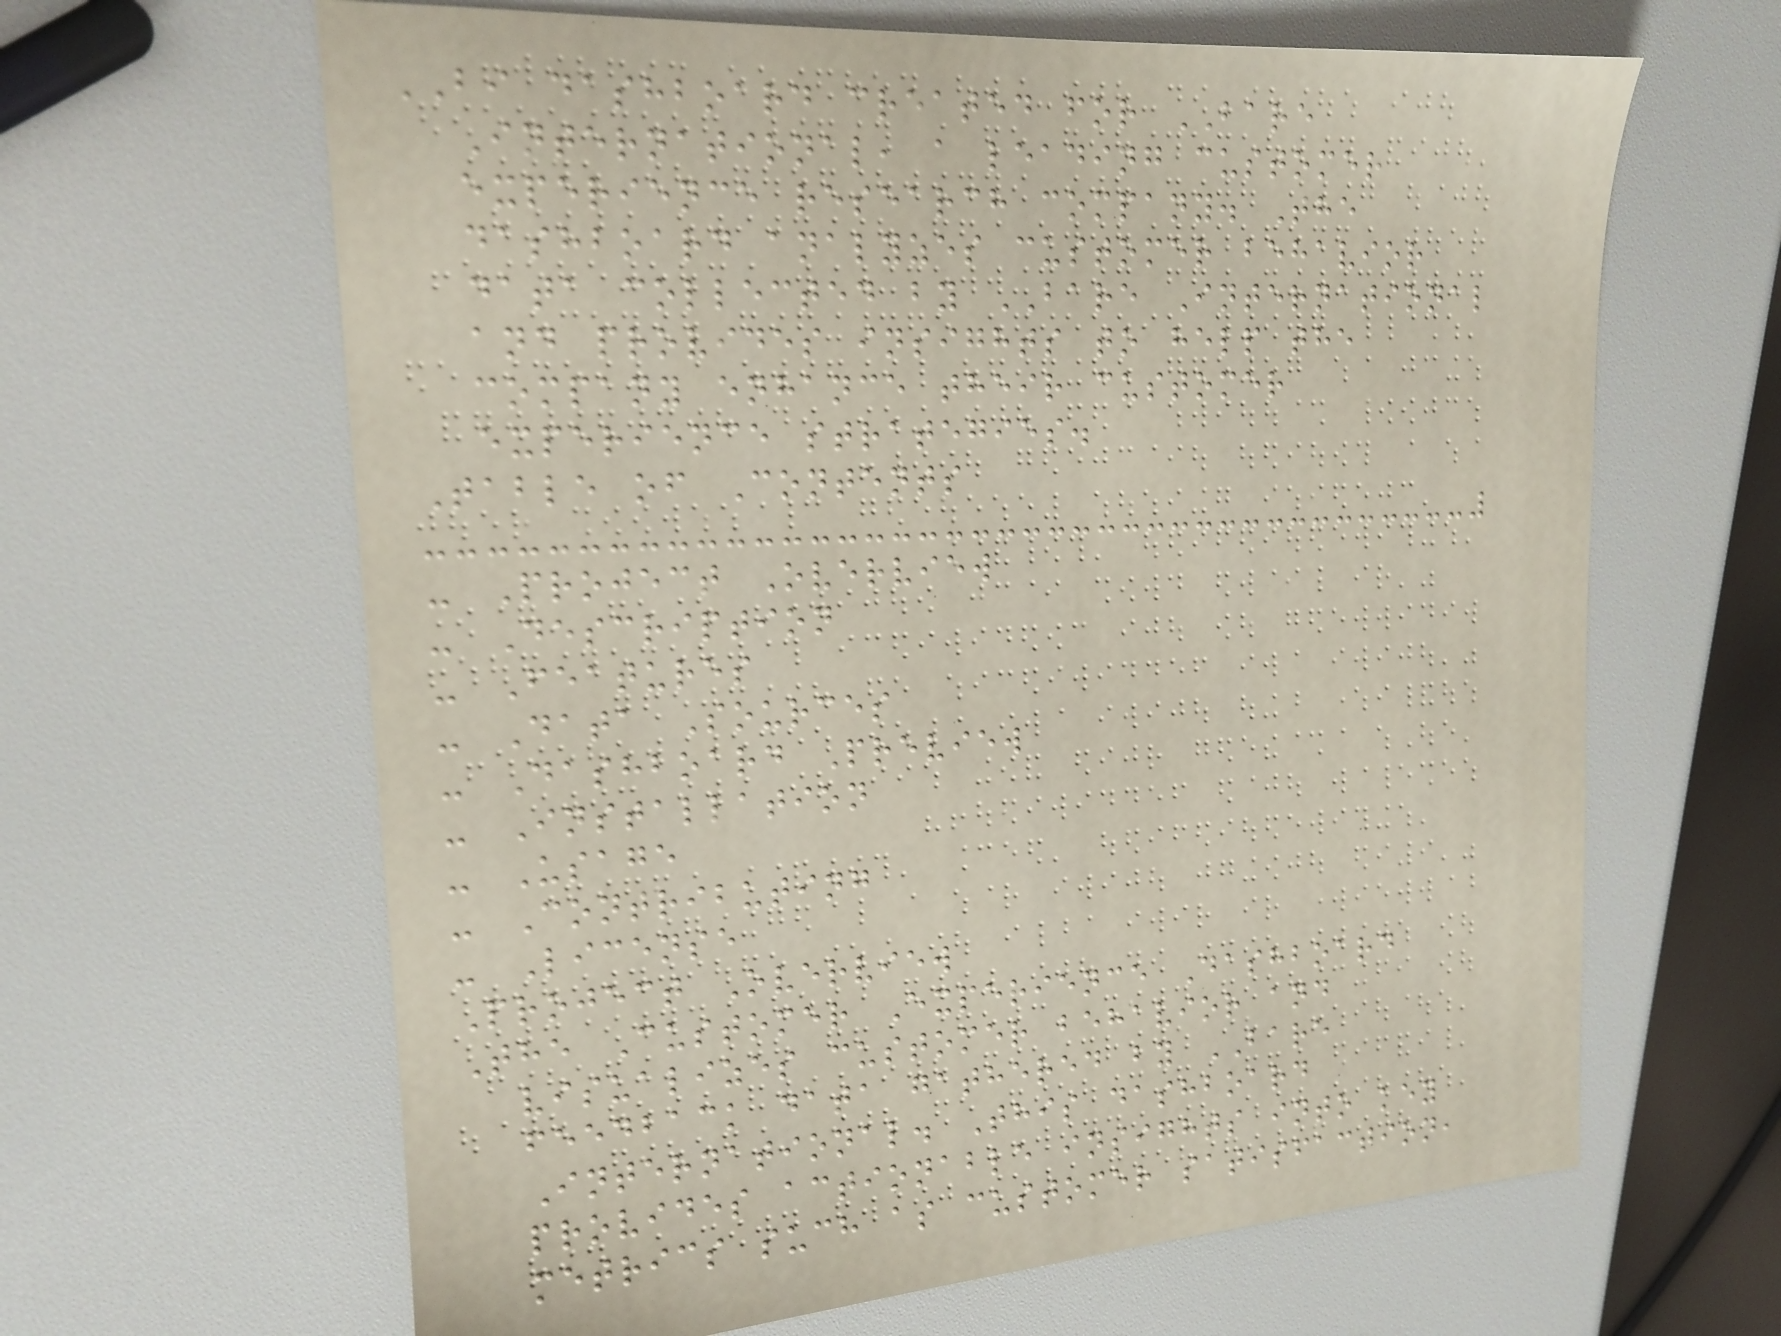BI dashboard created for BARE
International, a leading customer
experience research company. The
dashboard analyzes customer behavior
data collected by BARE International
and provides insights to help the
company enhance their customer
experience strategies.
Table of Contents
- Project Overview
- Description
- Features
- Data Sources
- Dashboard Preview
- Installation
- Usage
- Contributing
- License
Project Overview
The Customer Experience Dashboard
visualizes customer behavior and
feedback data gathered by BARE
International. This dashboard
provides actionable insights into key
metrics such as customer satisfaction,
